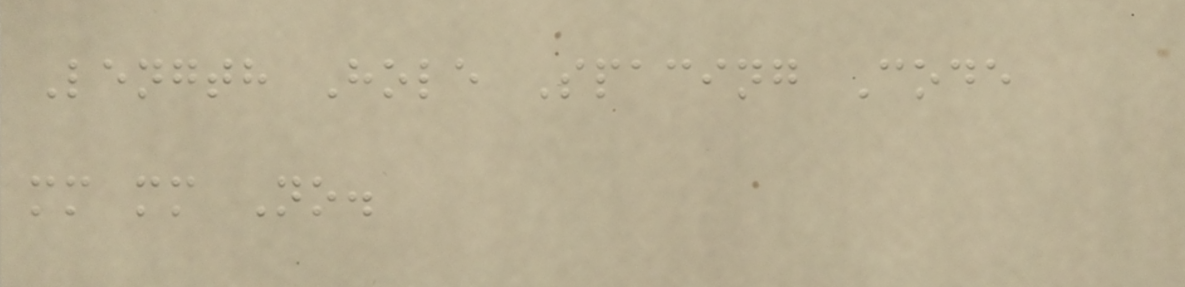Length Hole Spacing Code
mm mm No.
